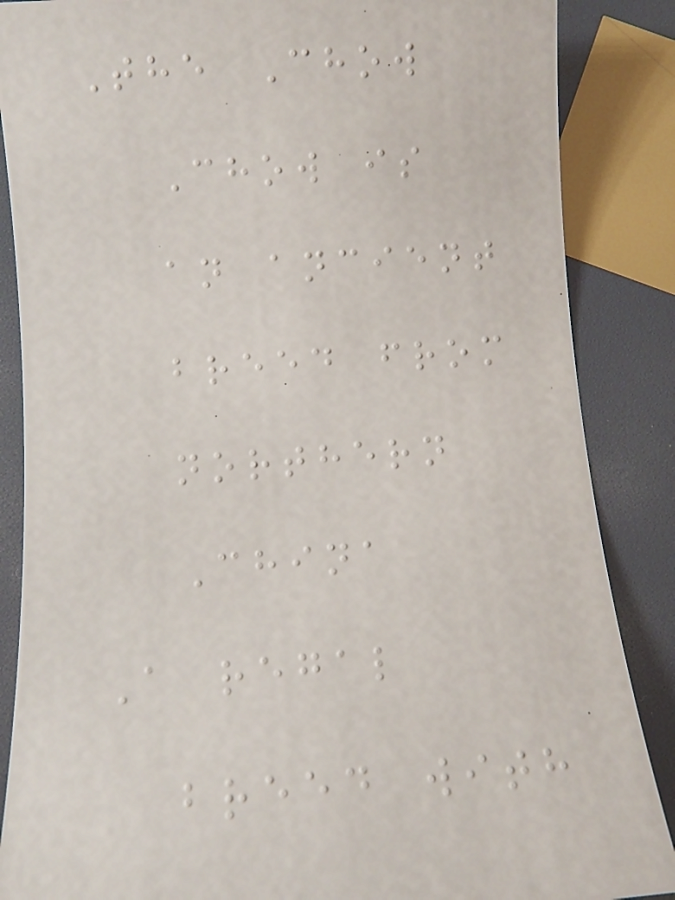The Chow
Chow is
an ancient
breed from
northern
China
A regal
breed with
